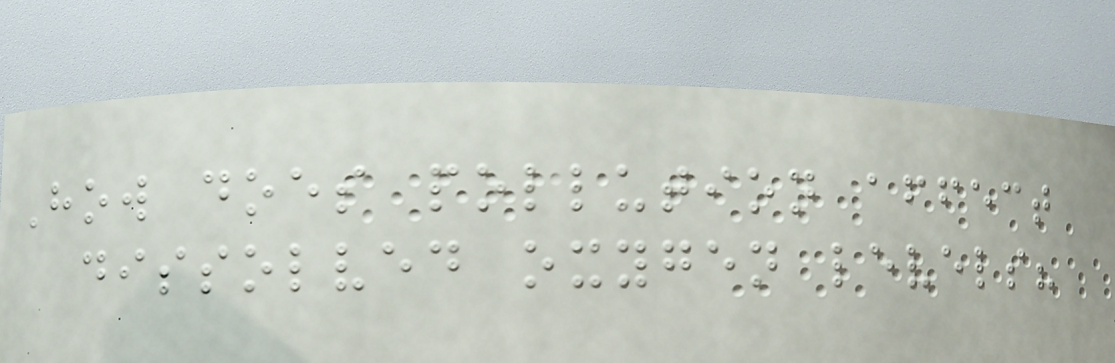How does pollution affect
dissolved oxygen levels?
